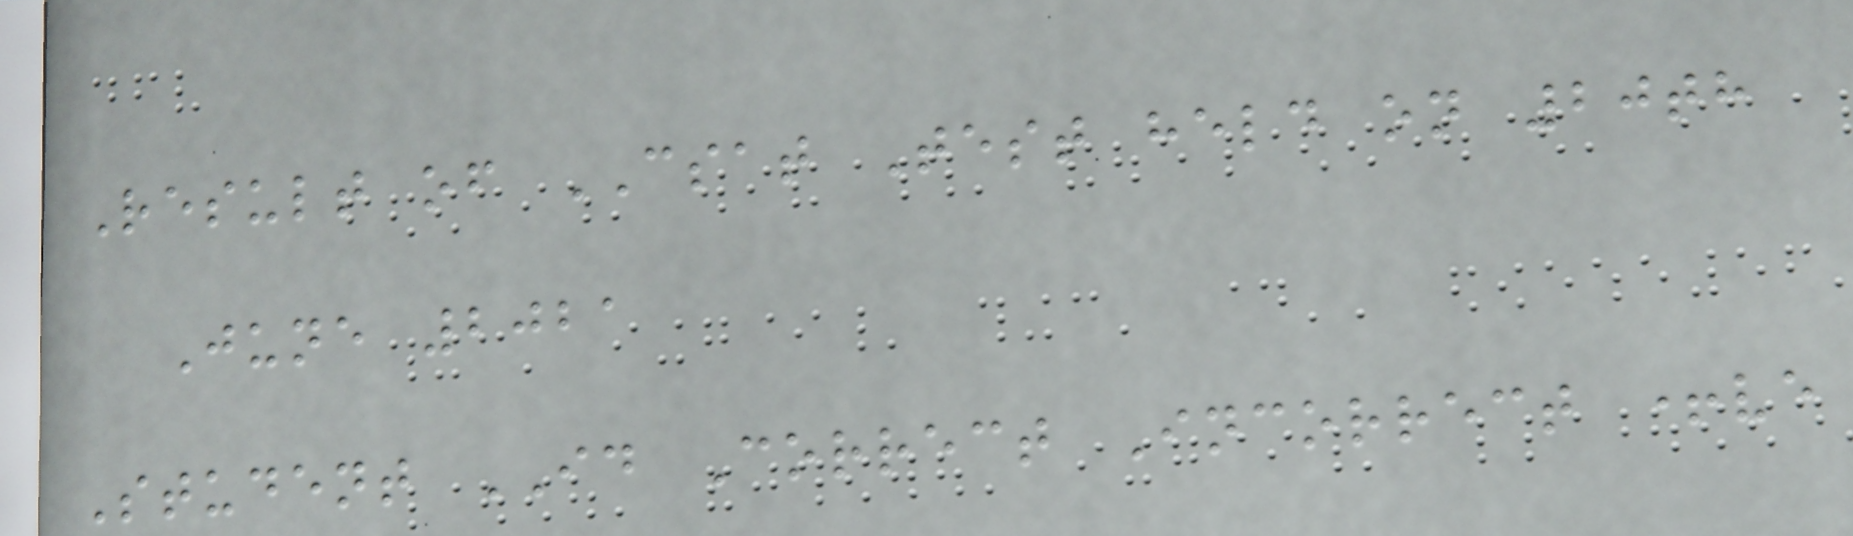Result of CSAT Test held on 20th
June 2021
Student ID Correct Incorrect +ve
